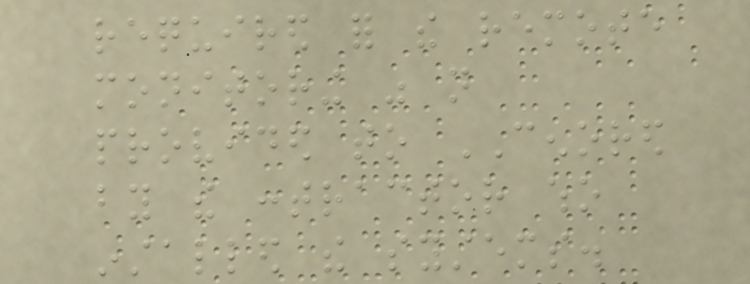required for the remote
monitoring was not
provided to CENORED
by the contractor who
installed the systems.
